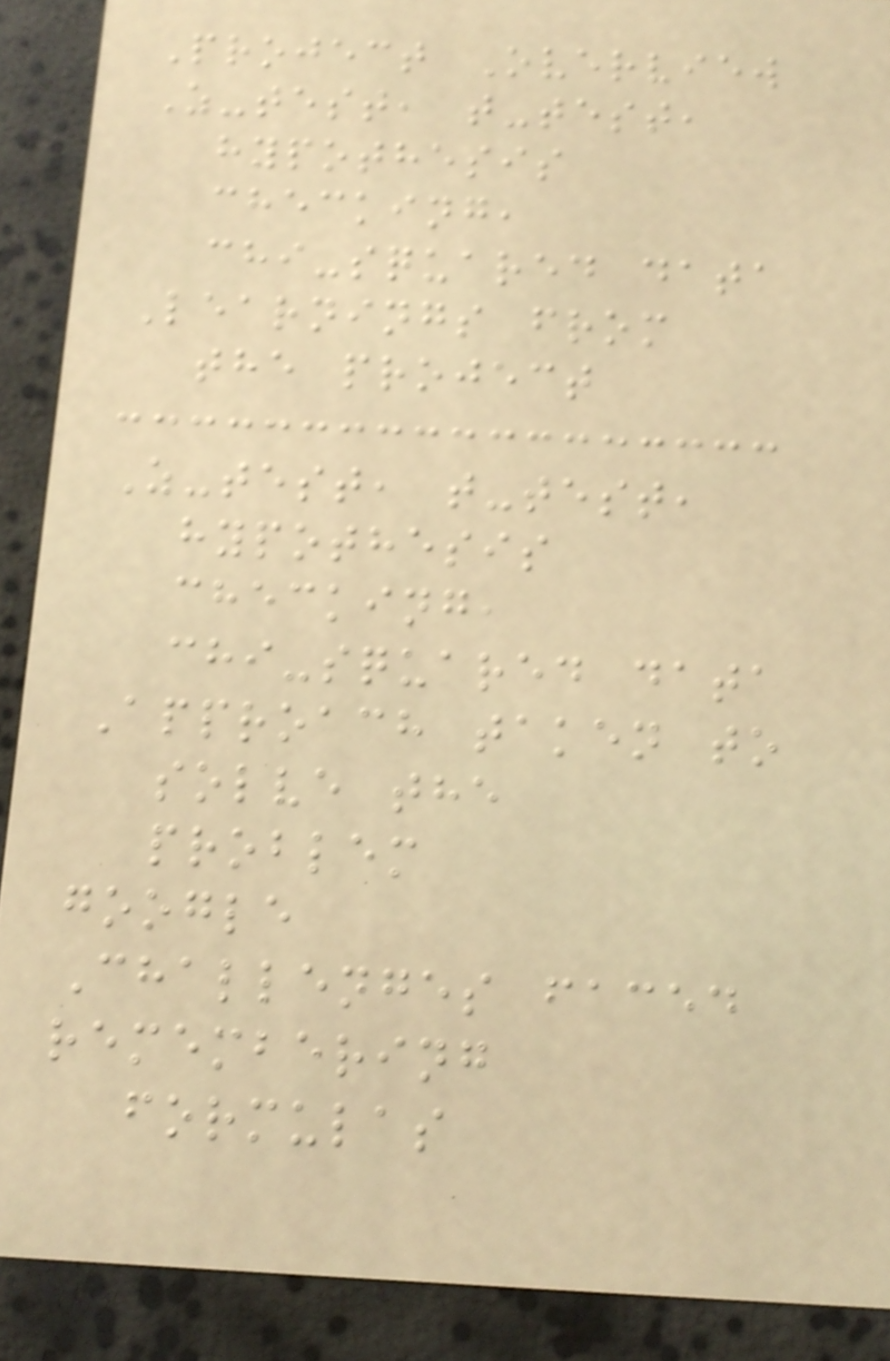Project Overview
Z-test, t-test,
hypothesis
checking,
chi-squared data
Learnings from
the project
Z-test, t-test,
hypothesis
checking,
chi-squared data
Approach taken to
solve the
problem
google
Challenges faced
remembering
formulas
